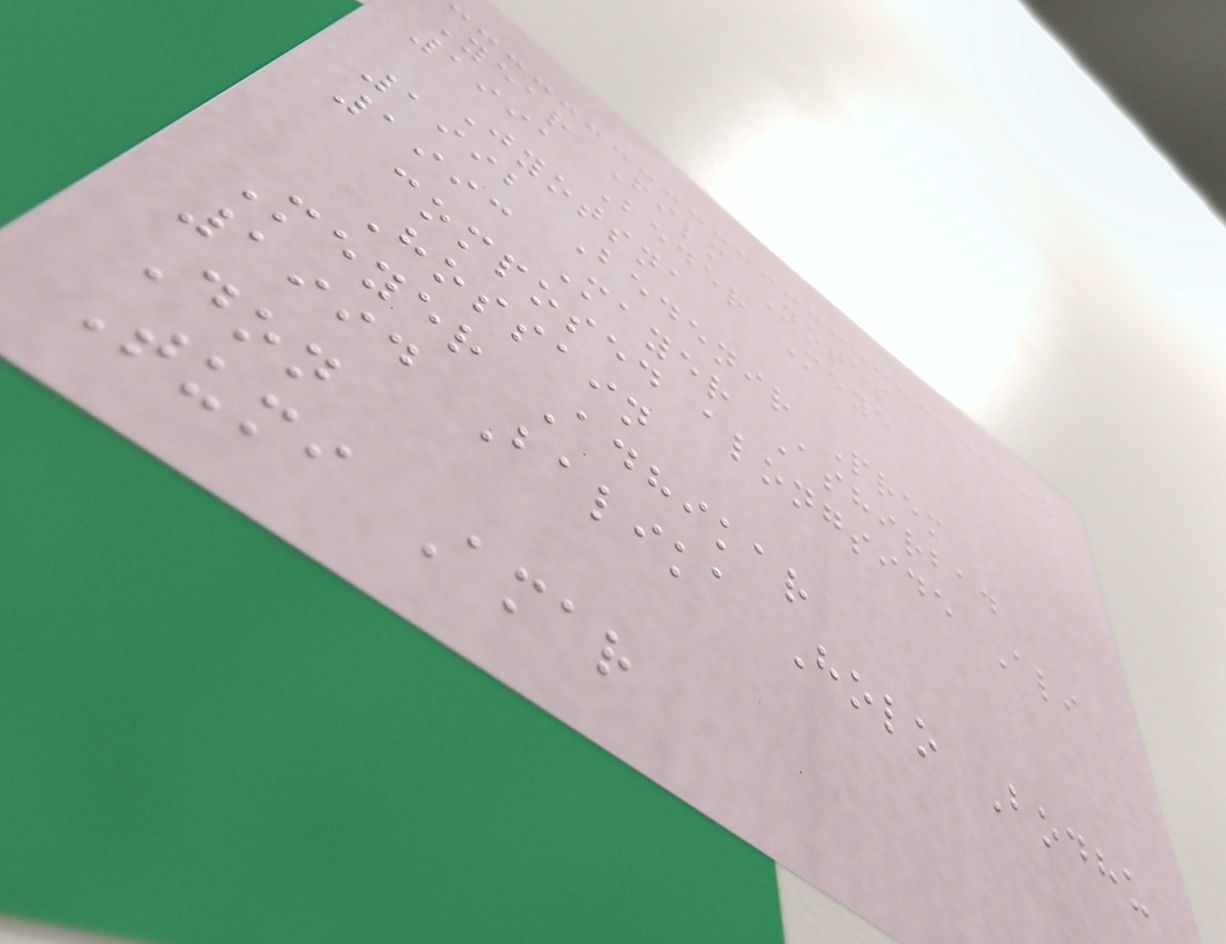Year Film Notes
1991 Beder Meye
Jyotsna
1992 Bedenir Prem
1993 Mayer Ashirbad
composed alongside Ali
Hossain
Meyer Adhikar
1994 Balika Holo Bodhu
Don
Tumi Amar
